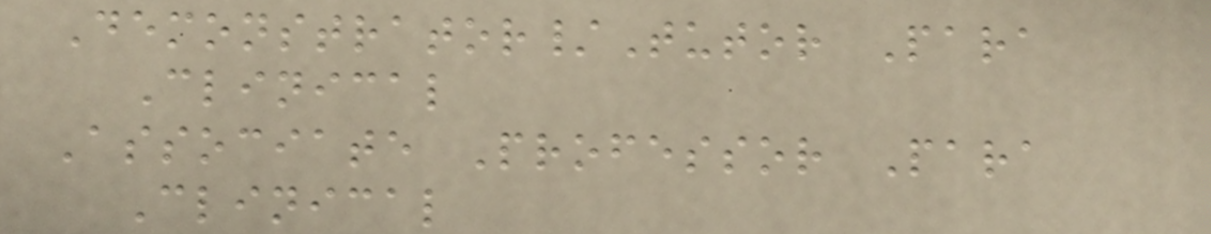Demonstrator/Tutor Para
Clinical
Associate Professor Para
Clinical
